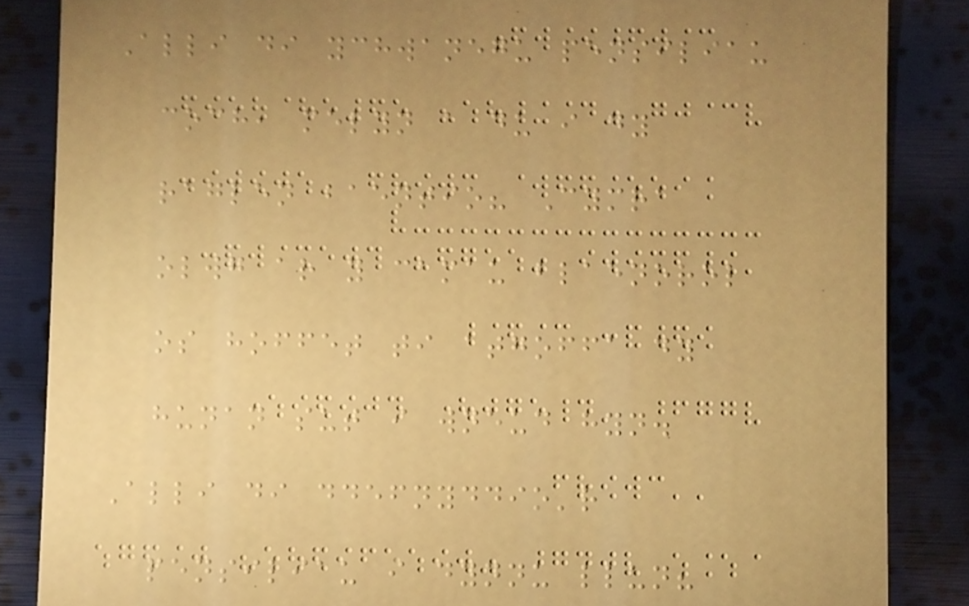Alli di ychwanegu pensiliau
coch, melyn a du i dy
raglen baentio? Cymra
olwg ar y camau blaenorol
os hoffet ti atgoffa dy
hunan sut i wneud hyn.
Alli di ddefnyddio'r
pensiliau i dynnu llun?
